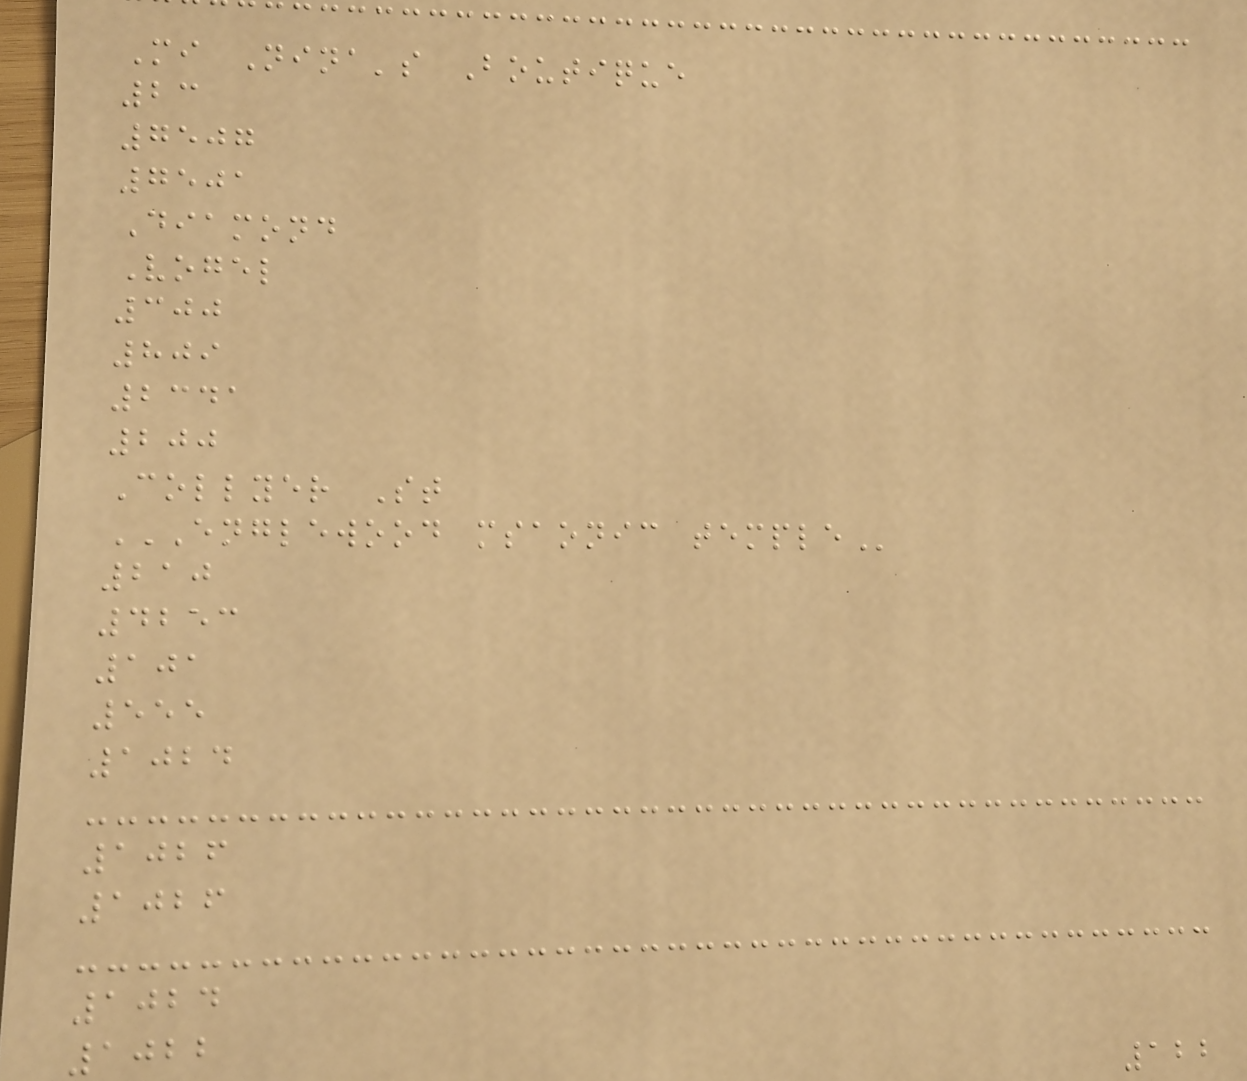Mi Nina's Boutique
23
7507
7501
Diamond
Vogel
300
809
2341
200
Collyer St
ENGLEWOOD MSAONIC TEMPLE
210
4253
101
555
1024
1026
1026
1024
1022
122
